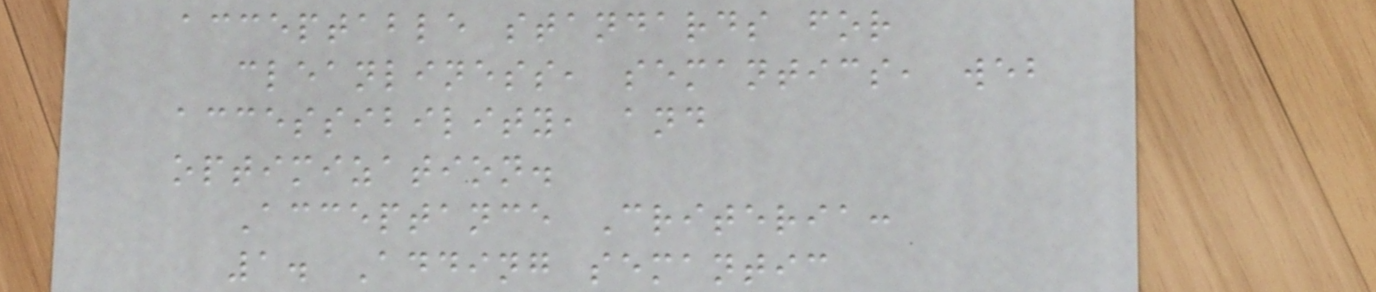acceptable standards for
cleanliness, semantics, web
accessibility, and
optimization.
Acceptance Criteria:
1. Adding semantic
